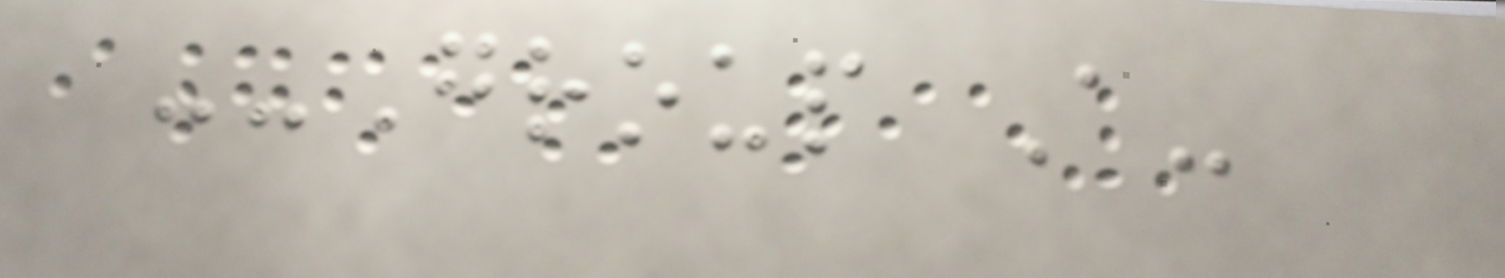--Group A-
